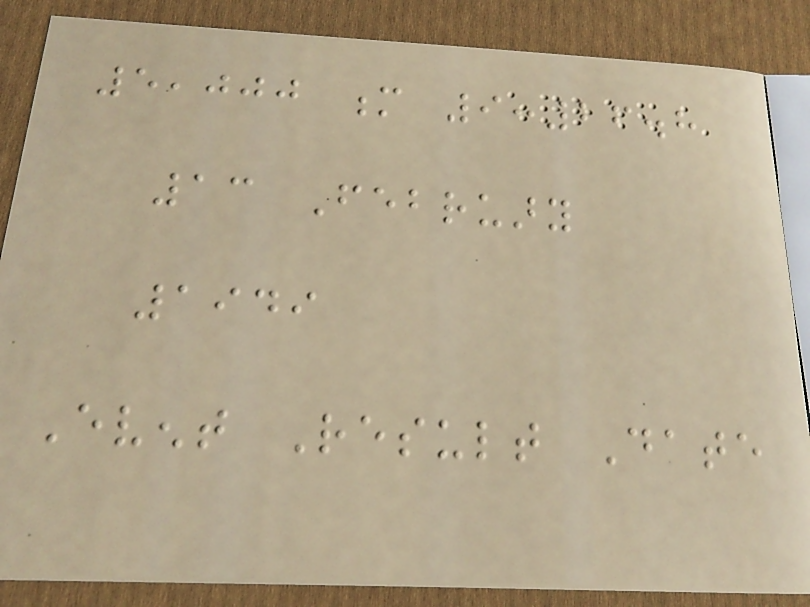5,000 m 9:26.8
13 February
1949
Event Result Date
